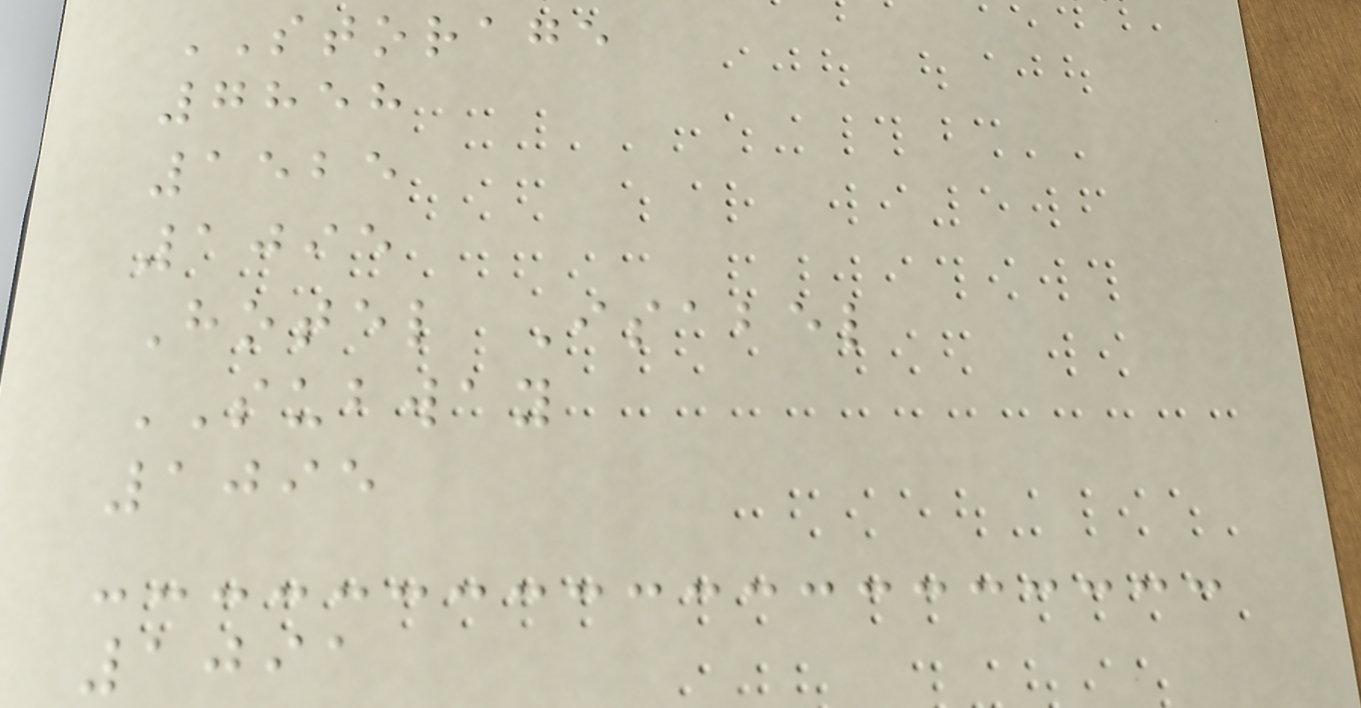STORAGE
7858
1525
1095
Hotel Isabel
SUBWAY
1095
1091
